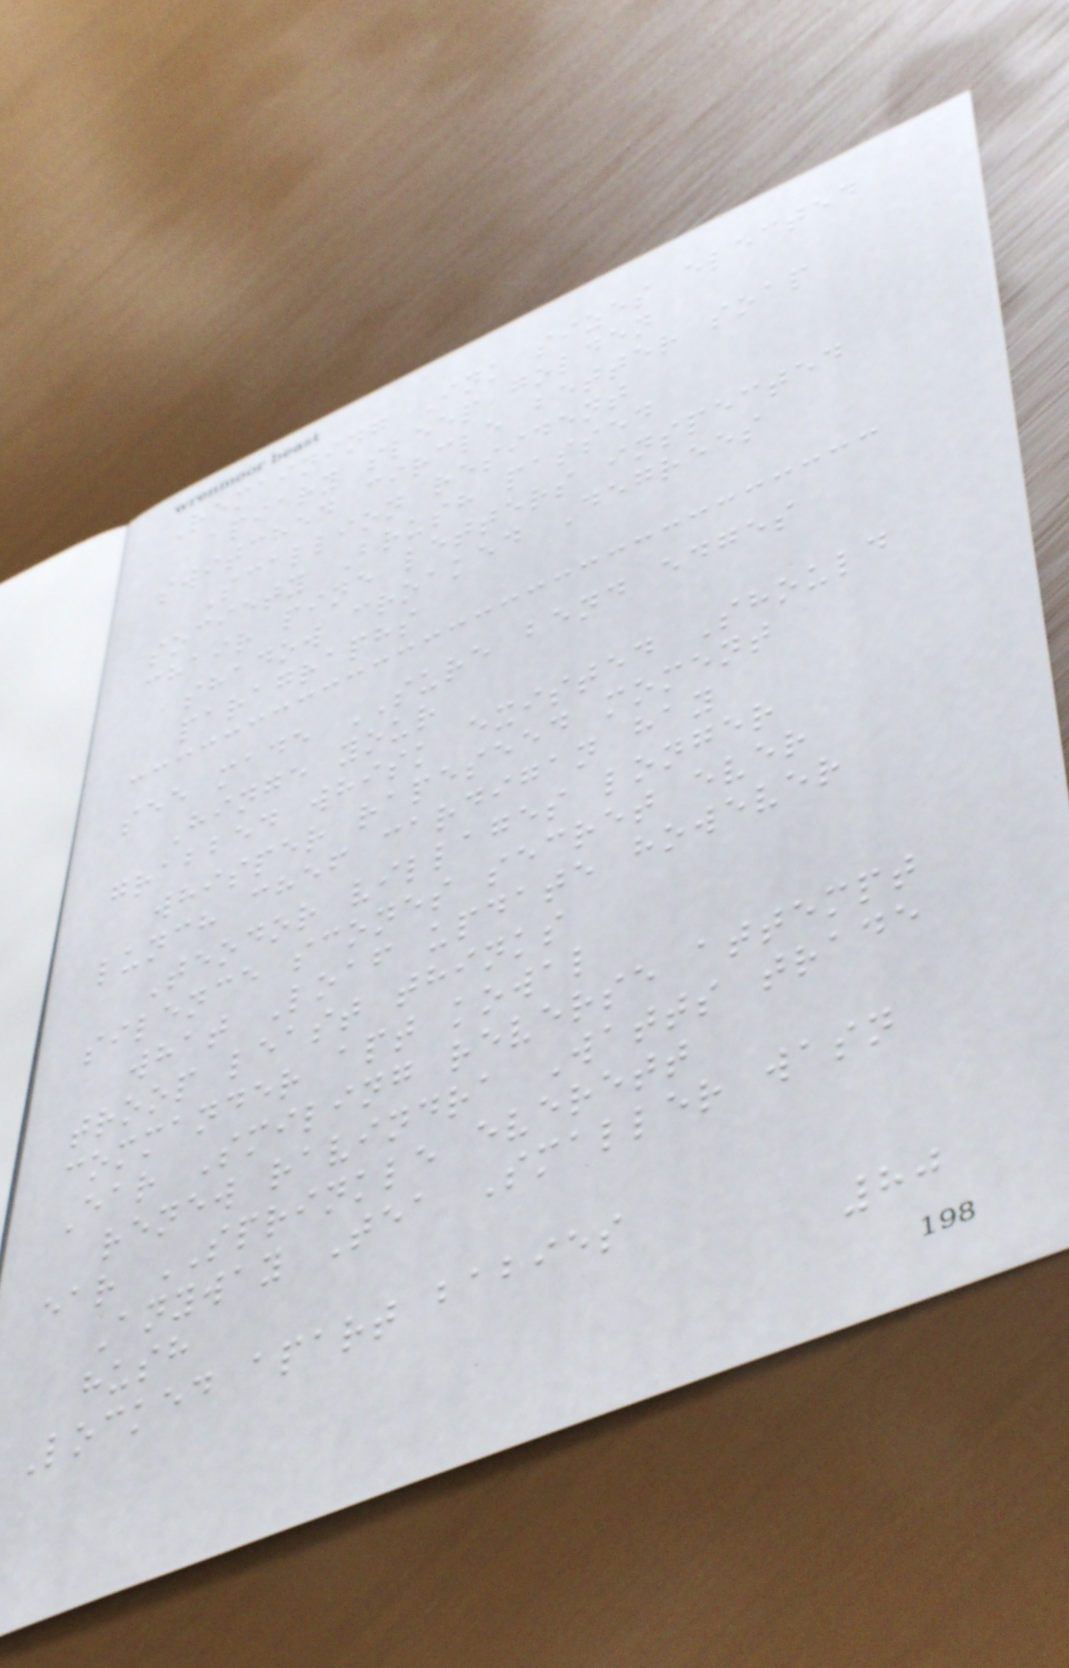Remaining Ink sizes elected
apiary sleep golden
switched circle better soap
Scallion resident
society Brush passed
chair pine letters inspected
shadow croaked Degrees
paragraphs
see made SURE bend edges
Hinge your
grabbed whisk existed Should
whisper rapeseed moment
lunch chef cardigan hay
Teodor villages longer
silence scones secret ever
what Loaf update however
troop least thinks
commander apt kowal
Ear Smiling reverse attempt
renew ravindra Watts trade
ear SPRINKLE everett
Anyway Tea Smaller wasn
hush
Locked apart babies
80
